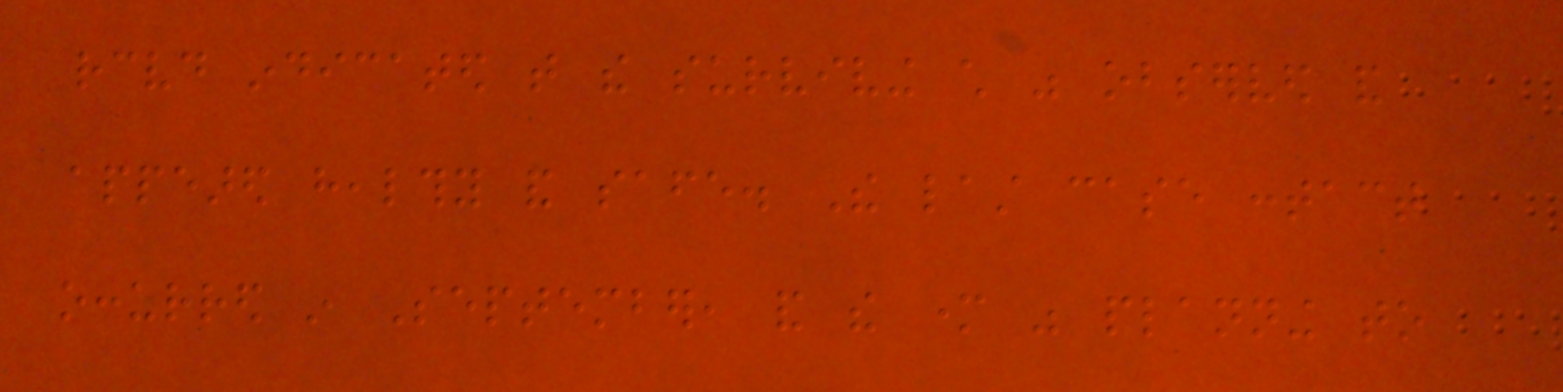received indicated that the surviving child was observed and
appeared healthy and safe. The last case contact
occurred in September, and the mother was planning to
